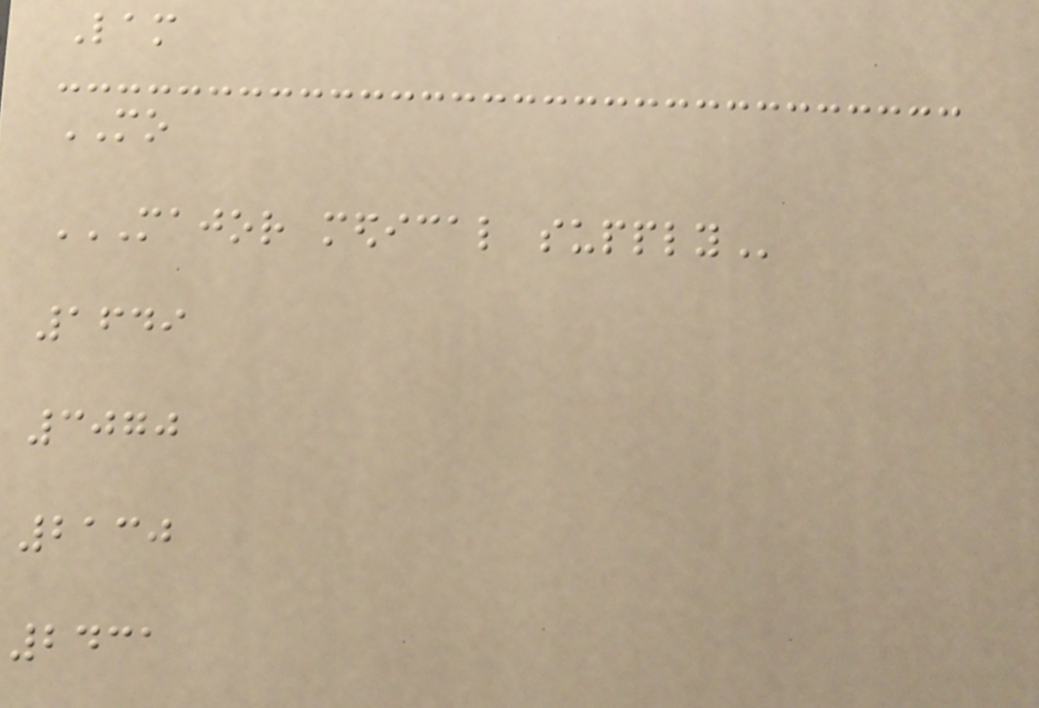Lam
MO
MAJOR MEDICAL SUPPLY
1649
3070
2130
2431
